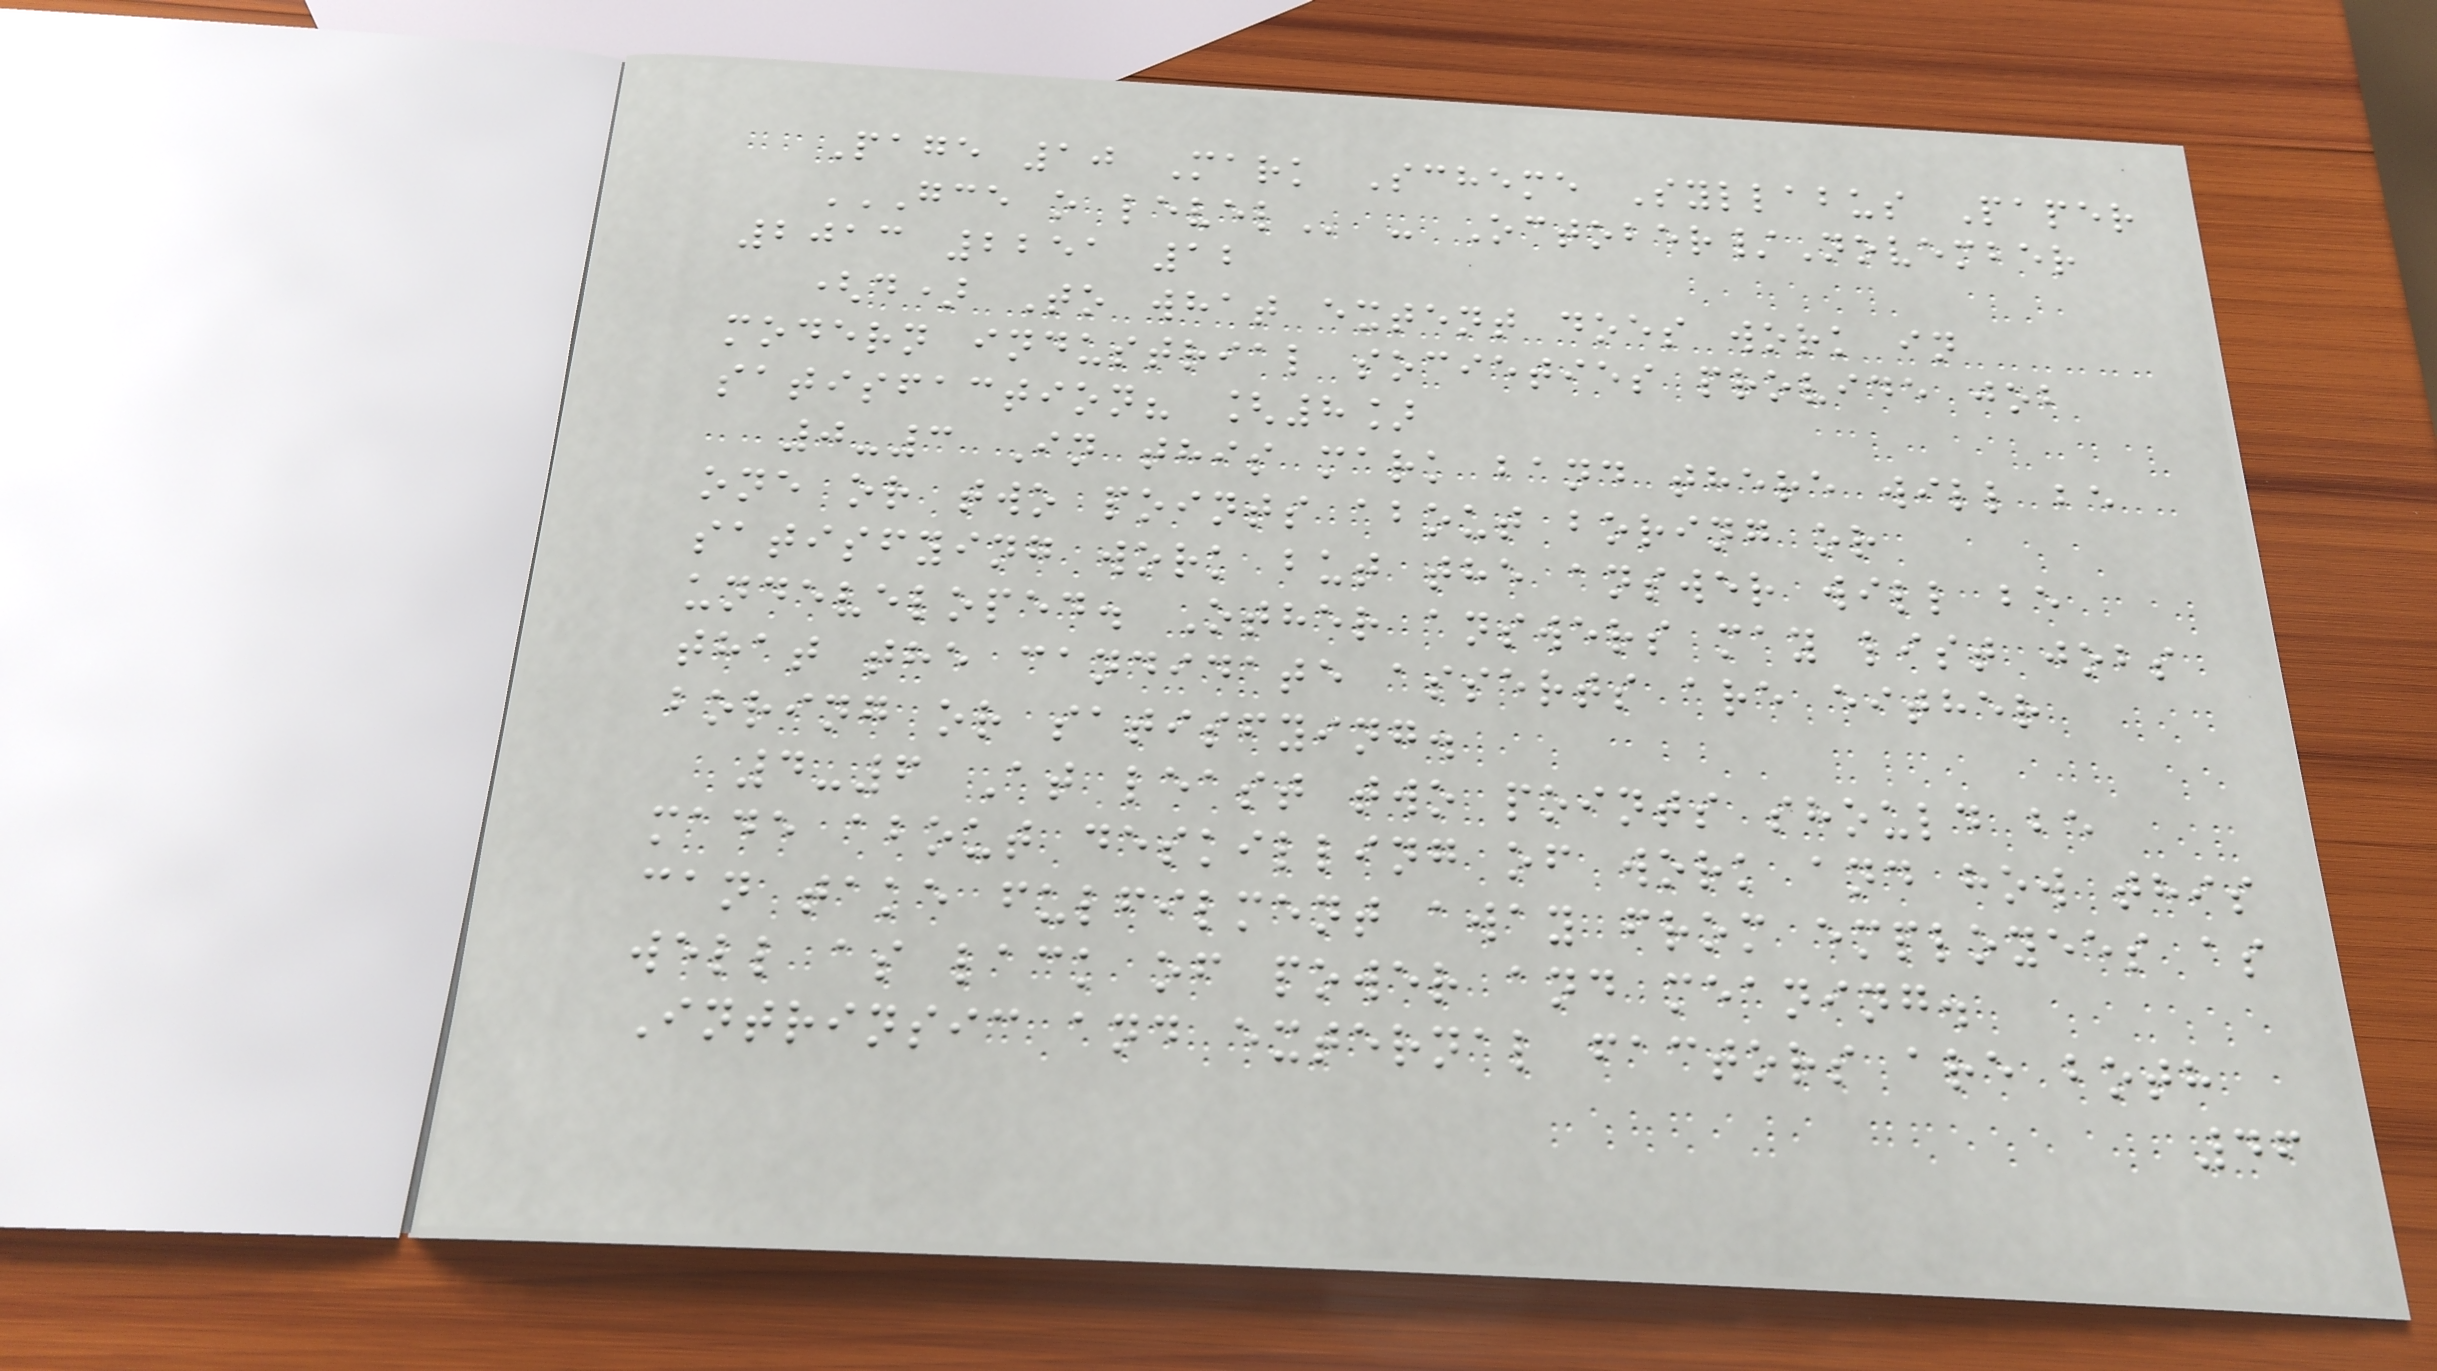Page 10 Mark Scheme Syllabus Paper
GCE O LEVEL - October/November
2013 2251 12
(d) To what extent does work in
modern industrial societies provide job
satisfaction? [8]
0-3 In this mark band there will be
one or two points about boring or
satisfying work but the answer will be
undeveloped. Other answers may list jobs
that the candidate asserts are either
boring or satisfying.
4-6 At least two points should be
made about deskilling of work and how this
can take fulfilment away from employees as
well as lack of power and meaning.
Intrinsic and external factors are both
46
